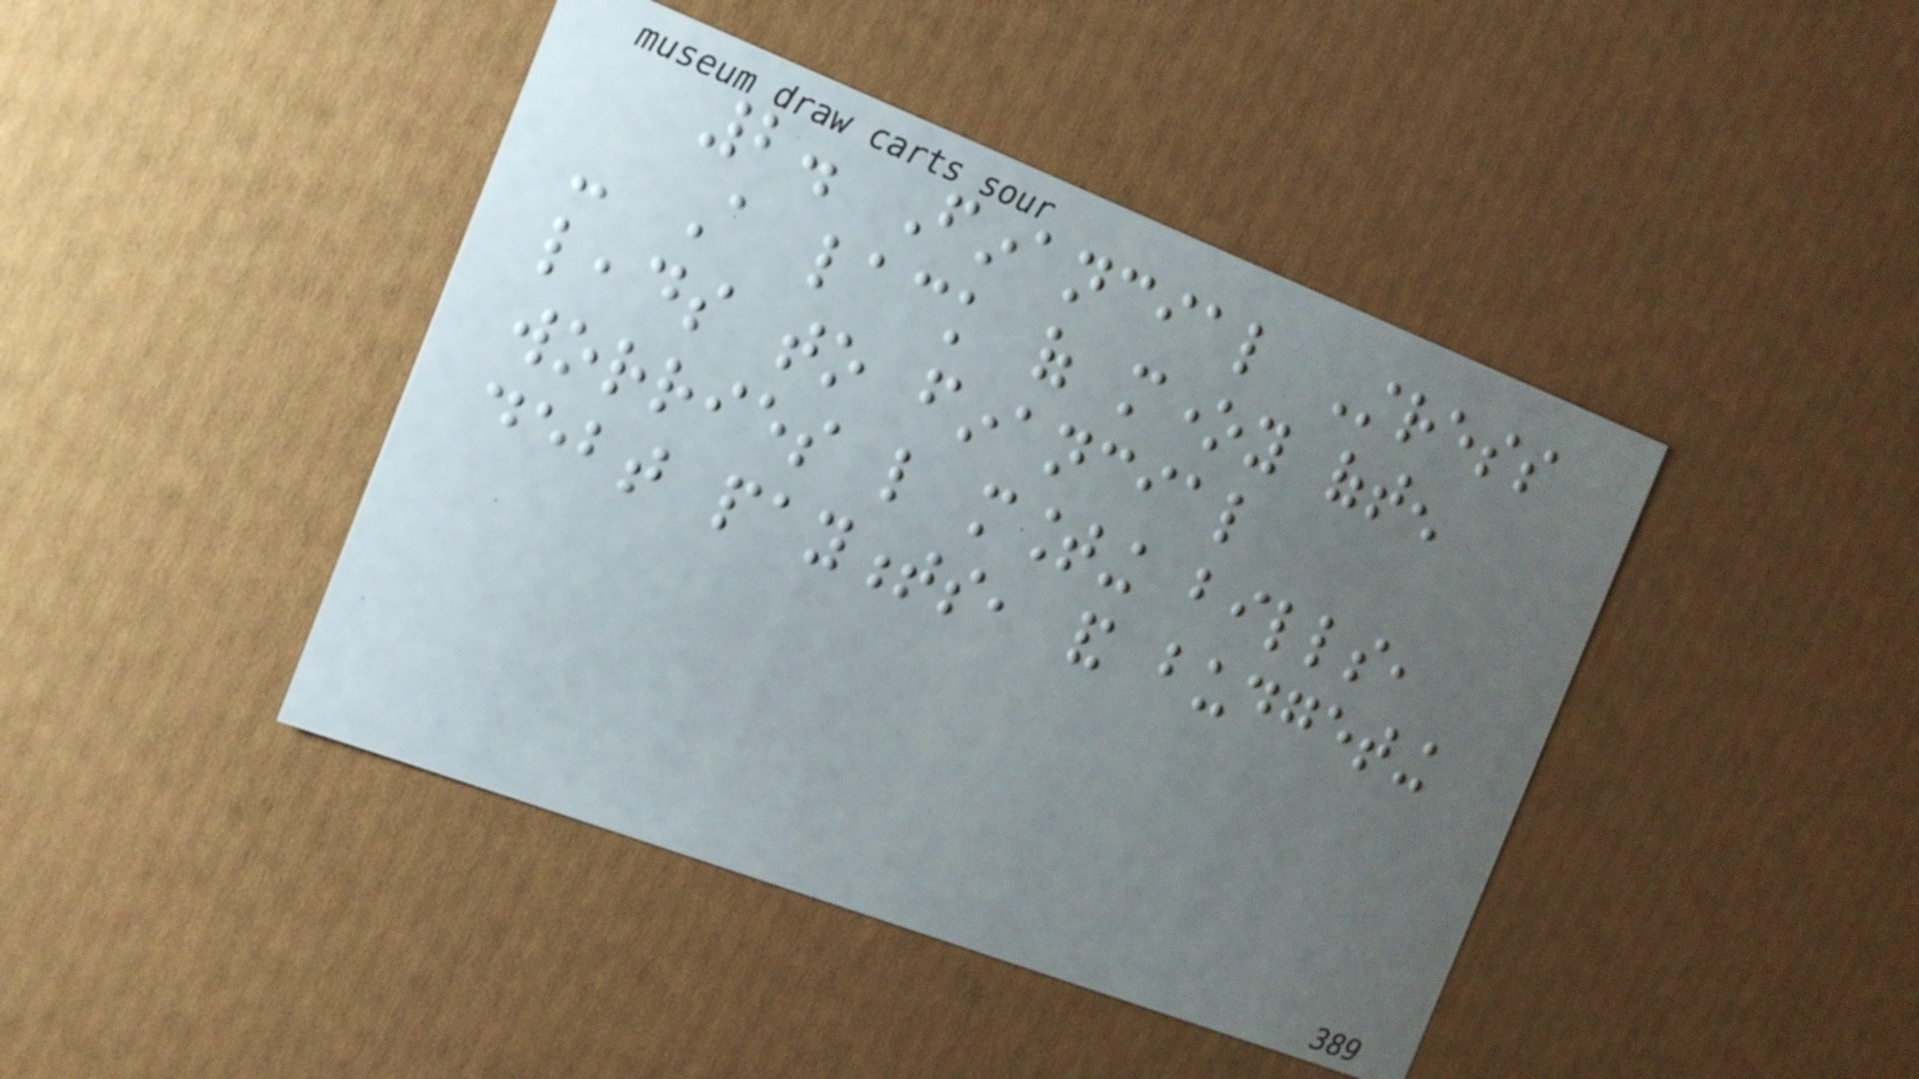2. Financial Stress
- A lack of money often
leads to financial
worries like mounting bills,
debt payments, and budgeting
